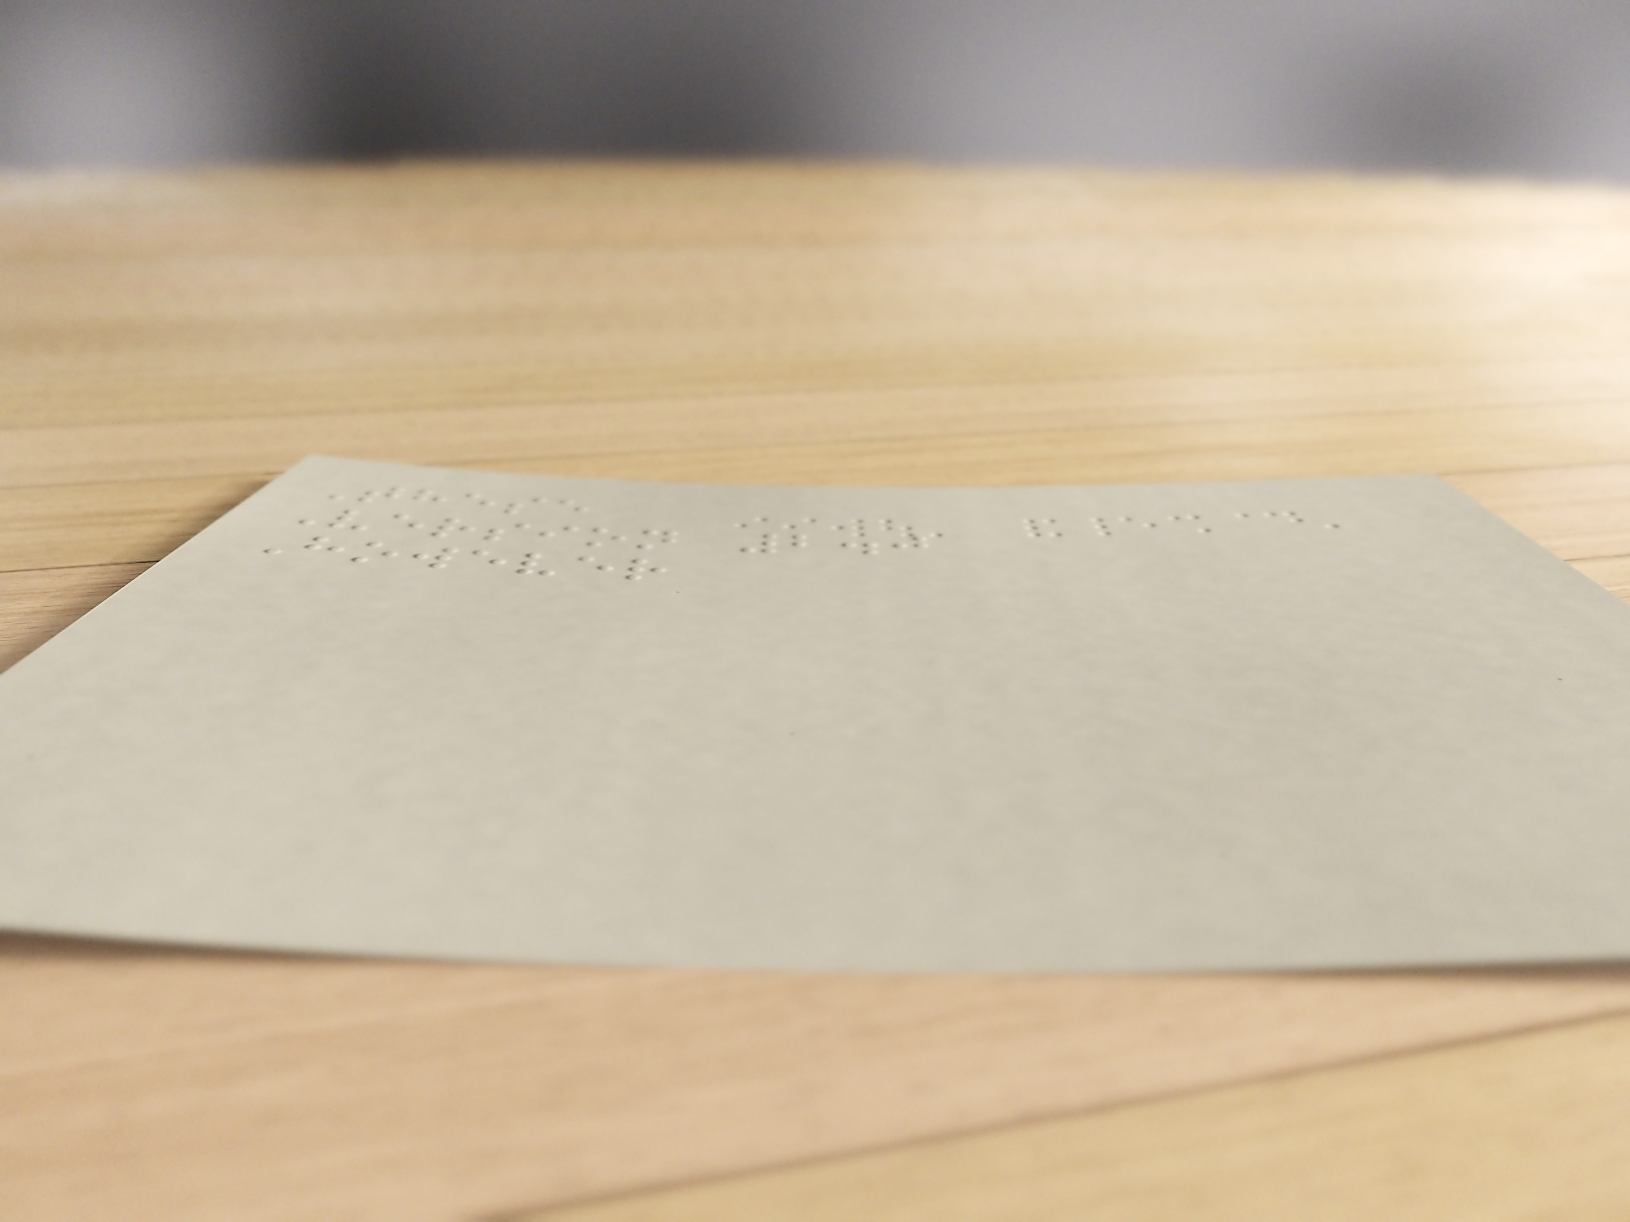These
Version 2.0
However
